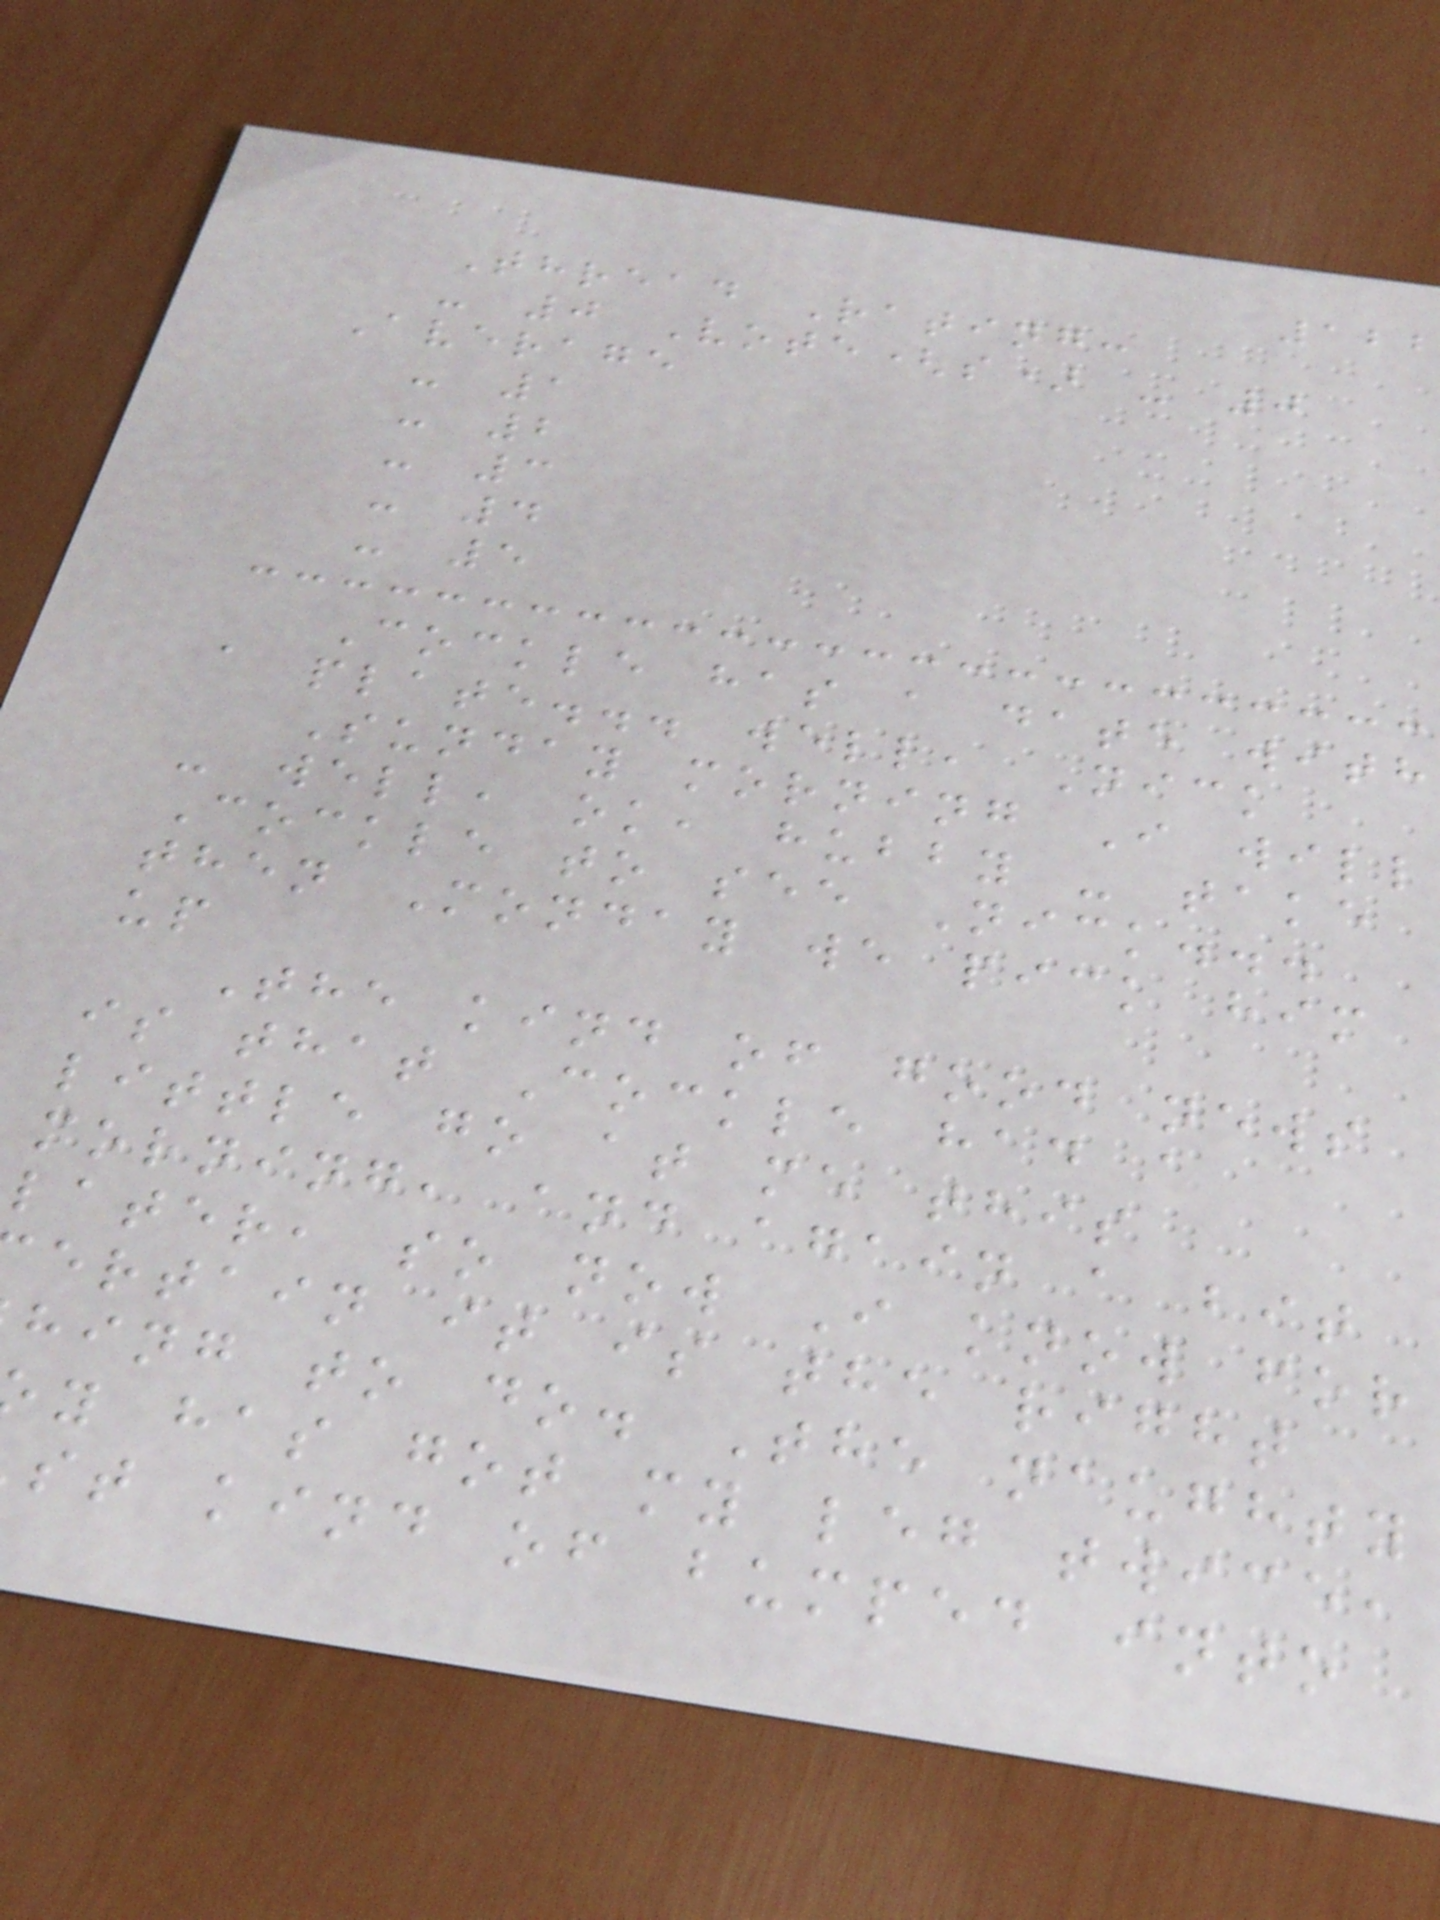122
Thread Rating:
- 0 Vote(s) - 0
Average
- 1
- 2
- 3
- 4
- 5
Cockle has a date with
a plate... well, Nick
Sunday morning I will
- well, ok, hubby - take
Cockle to see Nick...
then Monday we pick him
up
The kind of good news
is that Cockle had a
little go at me this
morning, and again a bit
later, so now I know for
ertain it is the right
hing to do. The naughty
y has got my leg twice,
st kind of bumped into
